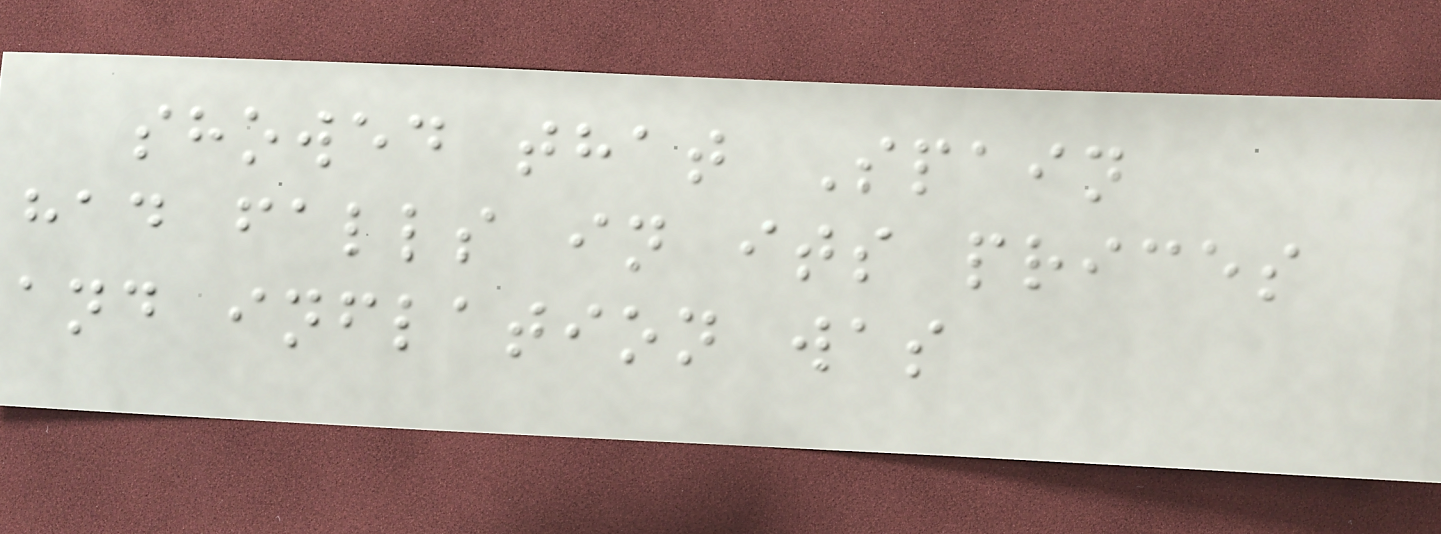showed that Spain
had falls in its prices
and inflation was
